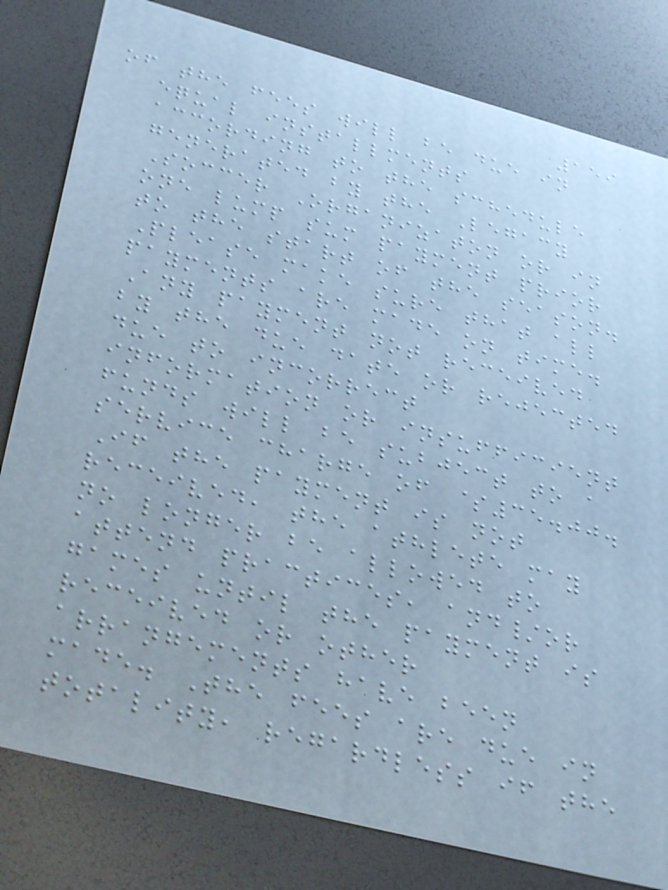159
of the fees will be due in
equal installments
according to the schedule
generated by the Legacy
Soccer Organizaton or in
one lump sum payment prior
to the start of the season.
Please make sure that all
payments are made on time.
Any payment not received
by the due date or rejected
due to incorrect
information or insufficient
funds will be subject to a
service charge of $35.00.
If the payment is not
received, the athlete may
no longer be allowed to
attend practices, and/or
games until the payment is
received or other
arrangements have been
made. The fees are due in
totality, regardless if the
